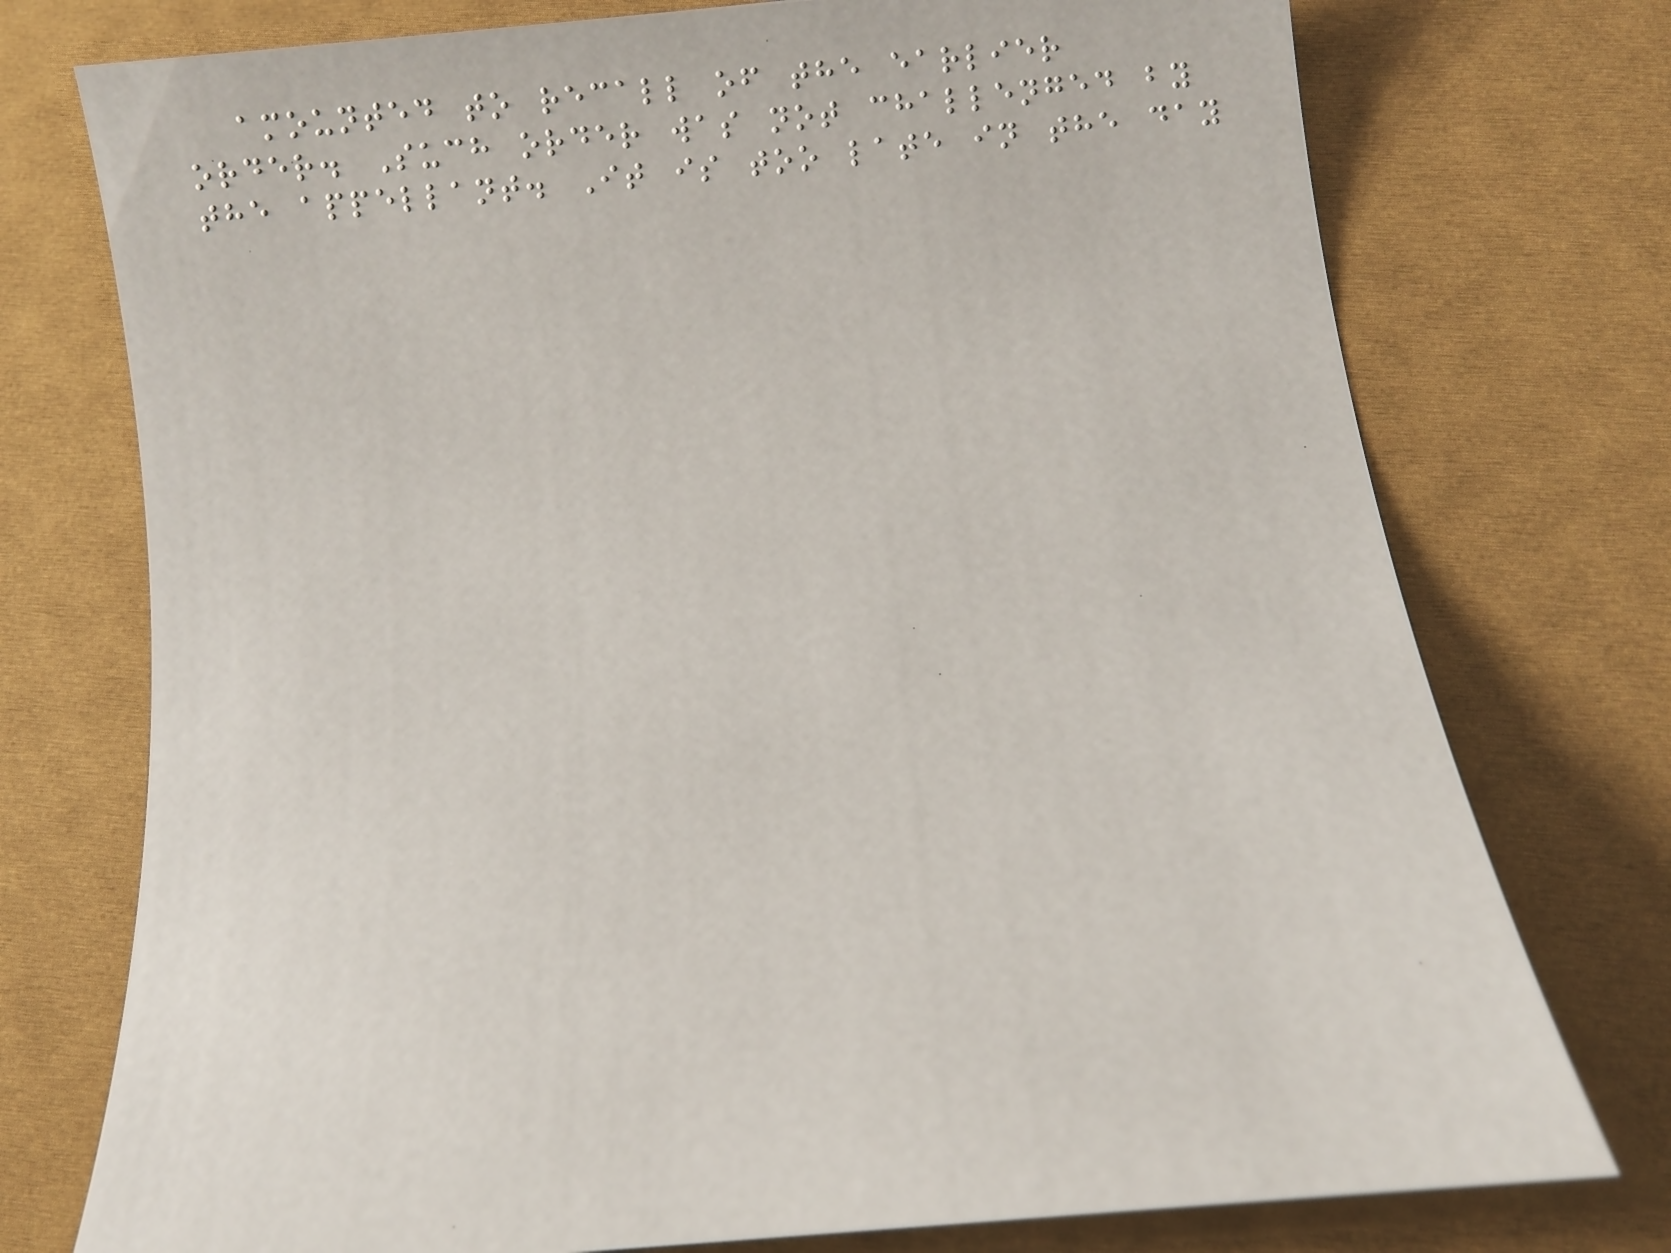amounted to recall of the earlier
order. Such order was not challenged by
the appellant. It is too late in the day
